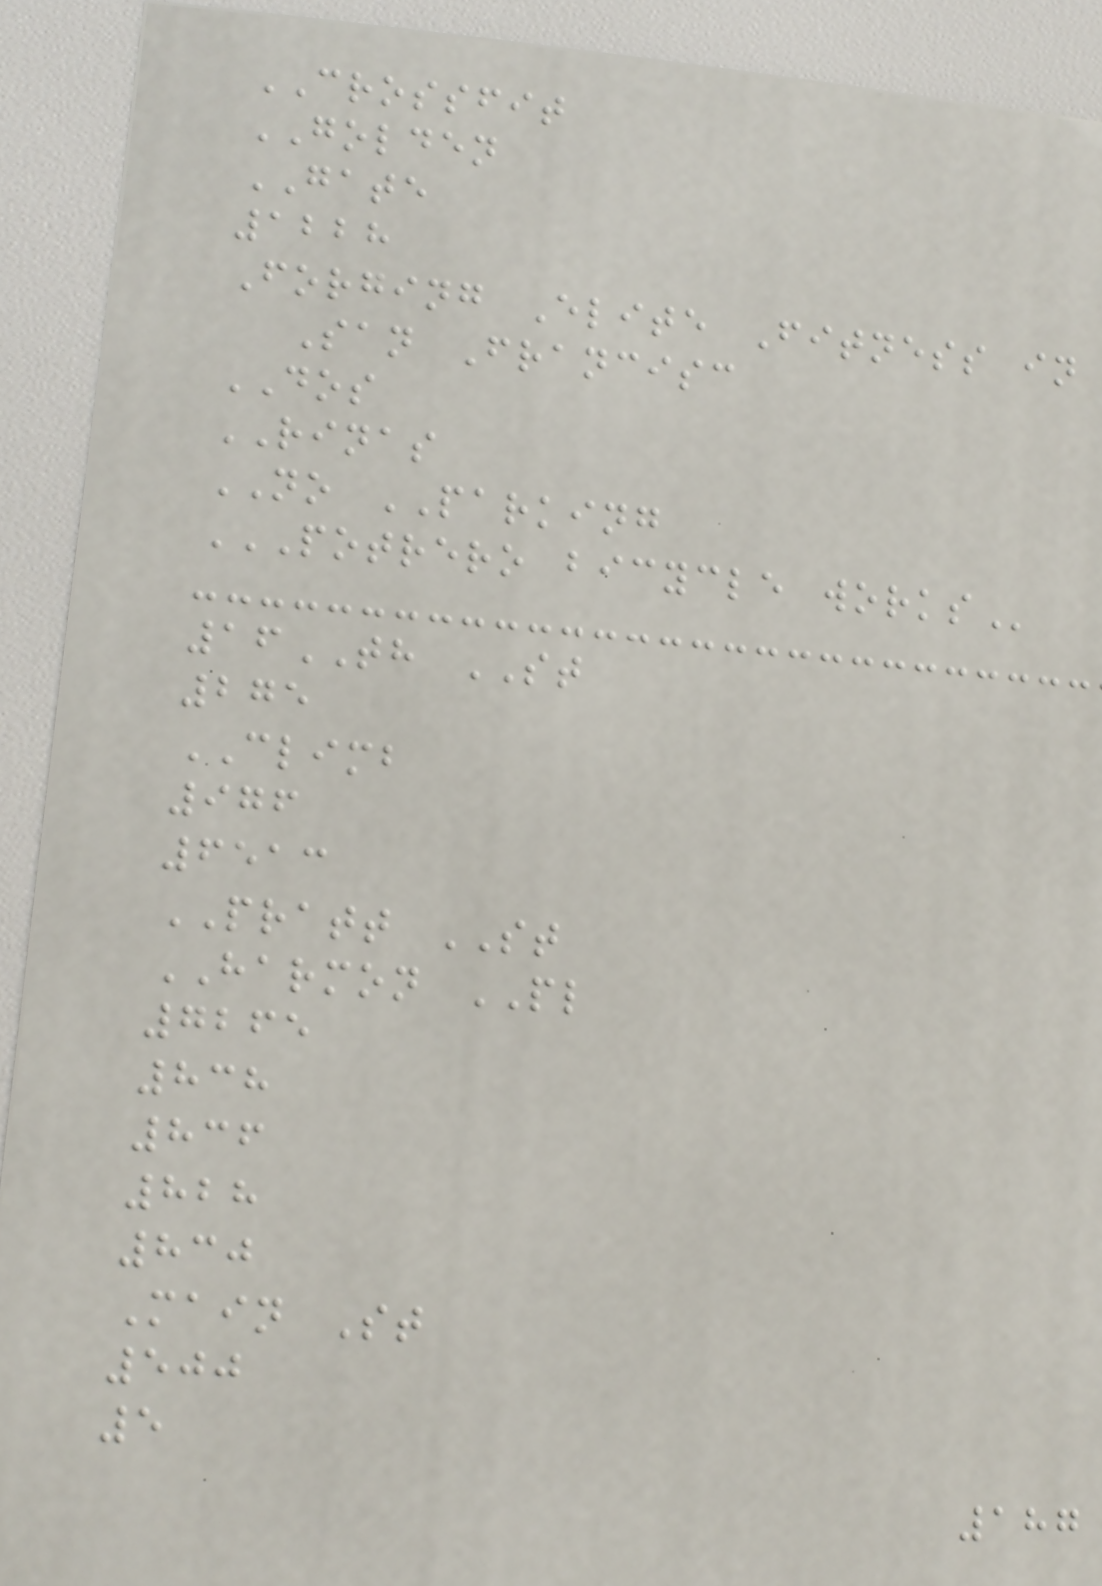CROSSFIT
GOLDEN
GATE
1228
Forging Elite Fitness in
San Francisc
DOS
RINAS
NO PARKING
POTRERO BICYCLE WORKS
16TH ST
275
CLIMB
976
6513
PRATT ST
HARMON PL
7265
838
836
828
830
Main St
500
5
187
